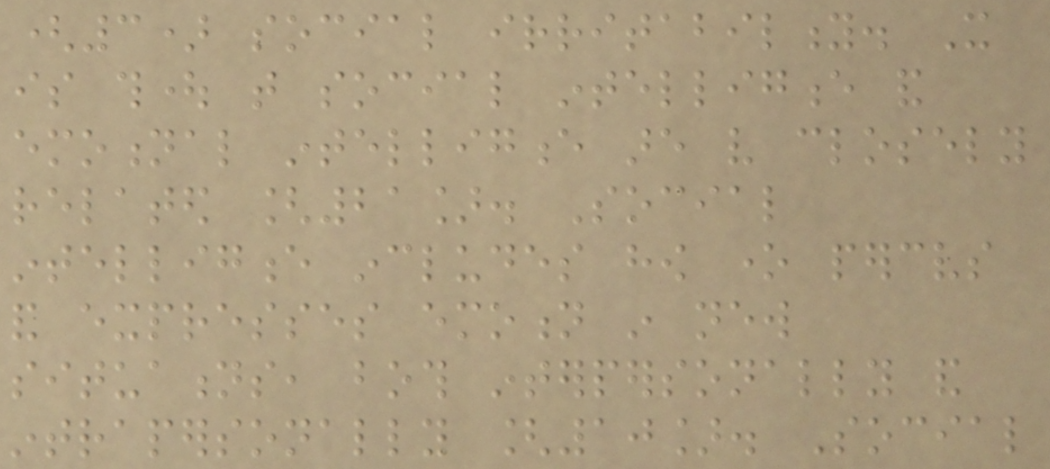(3) social irritability. It
is thought that social intelligence and
emotional intelligence are very closely
related [21]. Social
intelligence includes how one perceives
and expresses emotion in new
situations, both interpersonally and
intrapersonally [10]. Social
